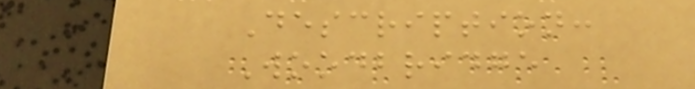Description:
Woodbridge
